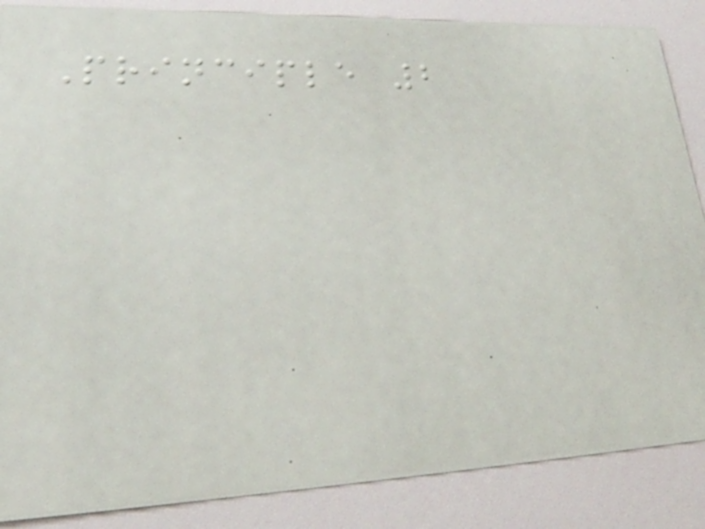Principle 2
